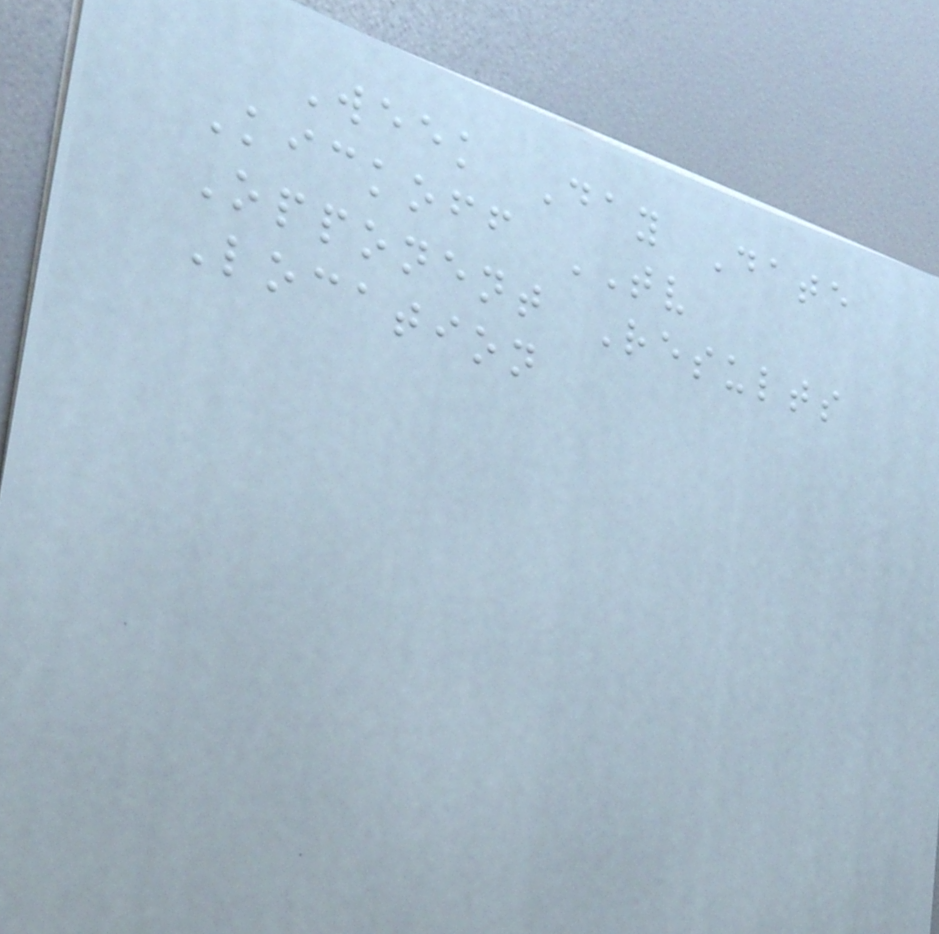Week Day Date
Kickoff TV
Opponent Results
Location
